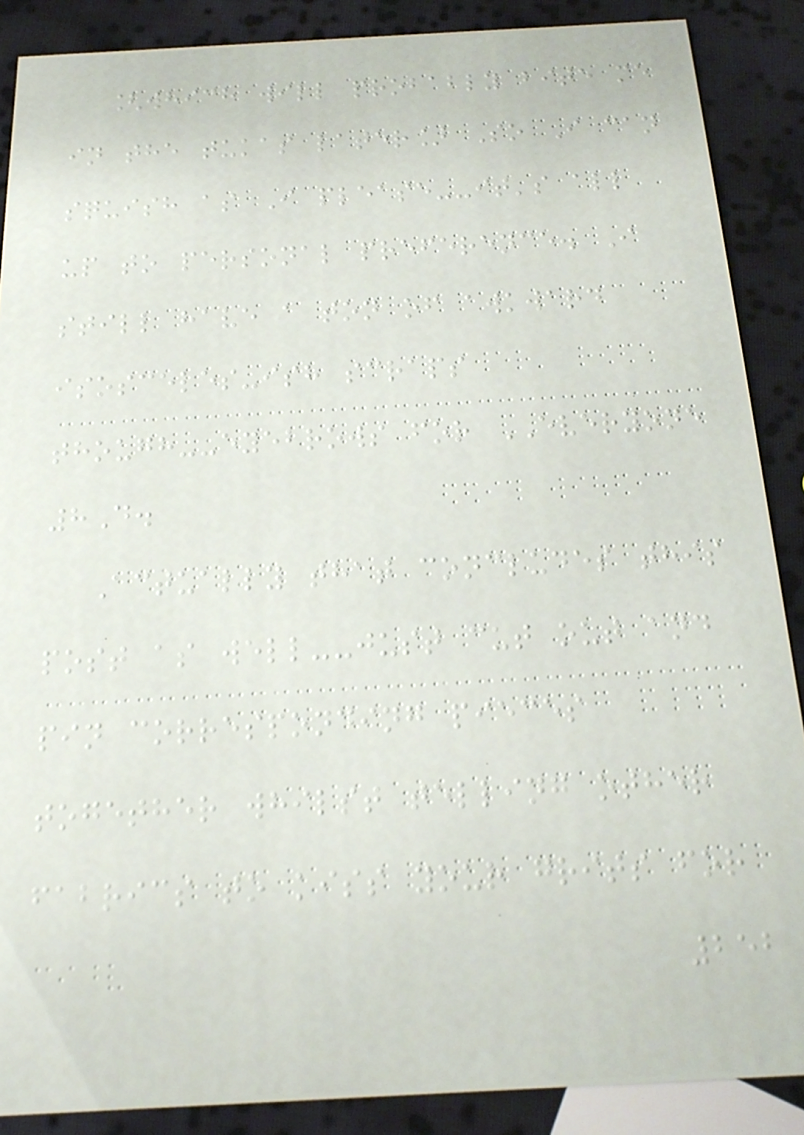[which will probably bite me
in the tukas later] So I can
squish as I please--it's all
up to personal preference. I
still have a ton of awkward
isosceles-ish scraps
though--eyebrows for EVERYONE
8D.
Actually that concludes this
post as well--just cut out and
pin corresponding pieces
together whilst telling other
fabrics to kiss your grits for
252
